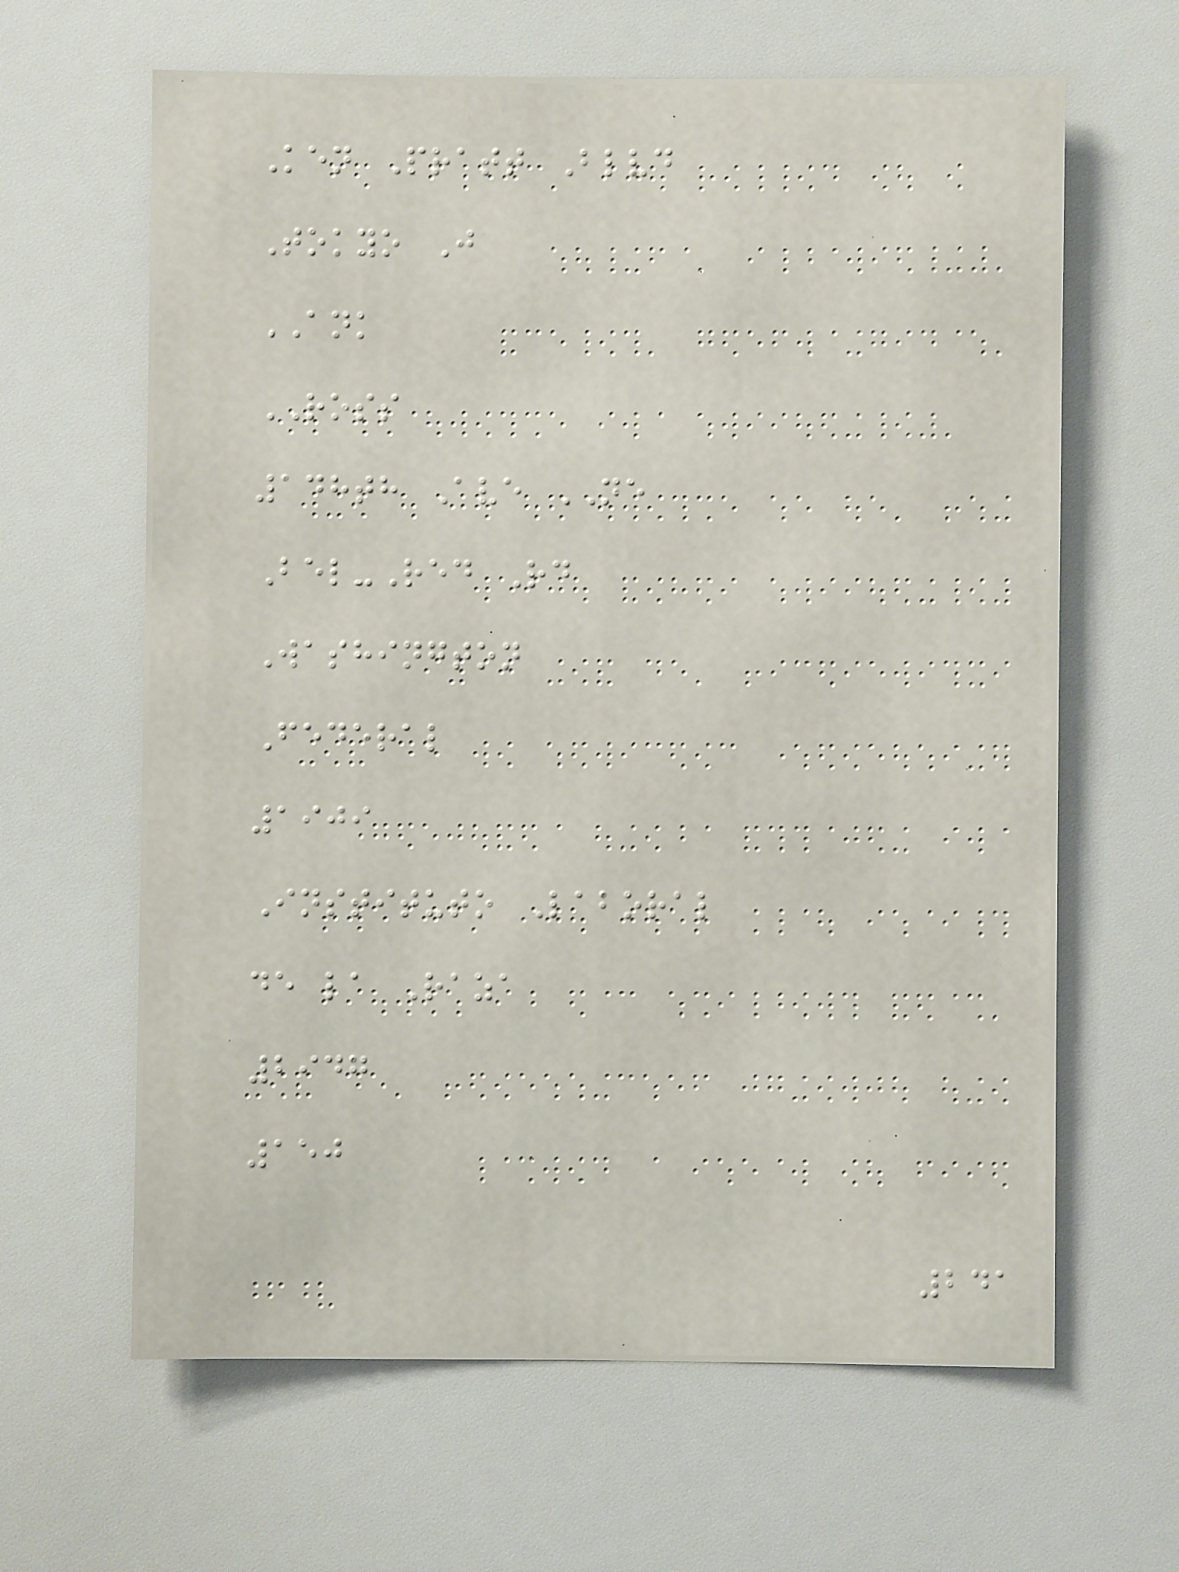Ken Pratt Blvd
Tokyo J
ANK
ROSS
148th Ave NE
Bel-Red Rd
Washington
Federal
1909
Instituto Laboral
de la Raza
2947
150
241
